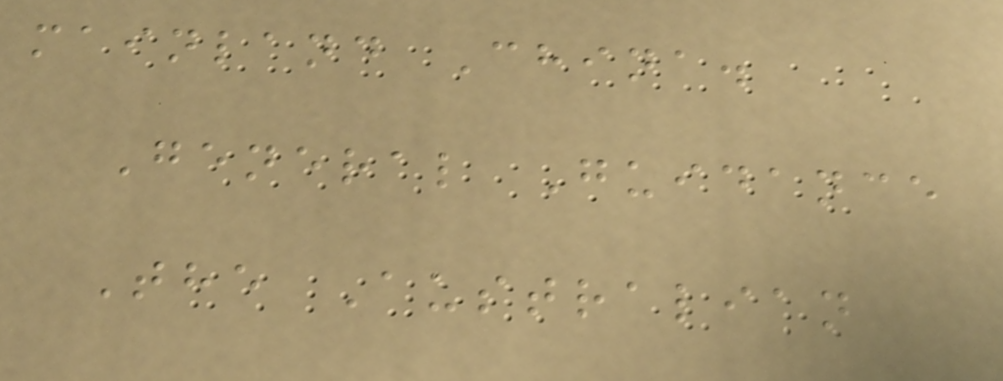mainland China.
General Guidance
The Australian
